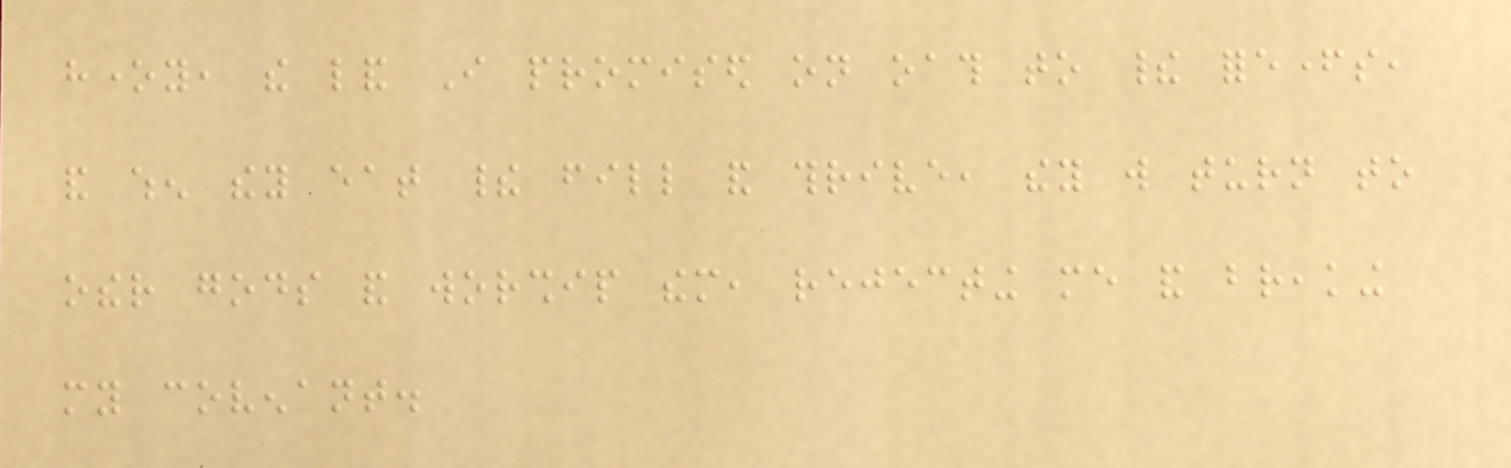honey, the land I promised on oath to their forefathers,
and when they eat their fill and thrive, they will turn to
other gods and worship them, rejecting me and breaking
my covenant.
